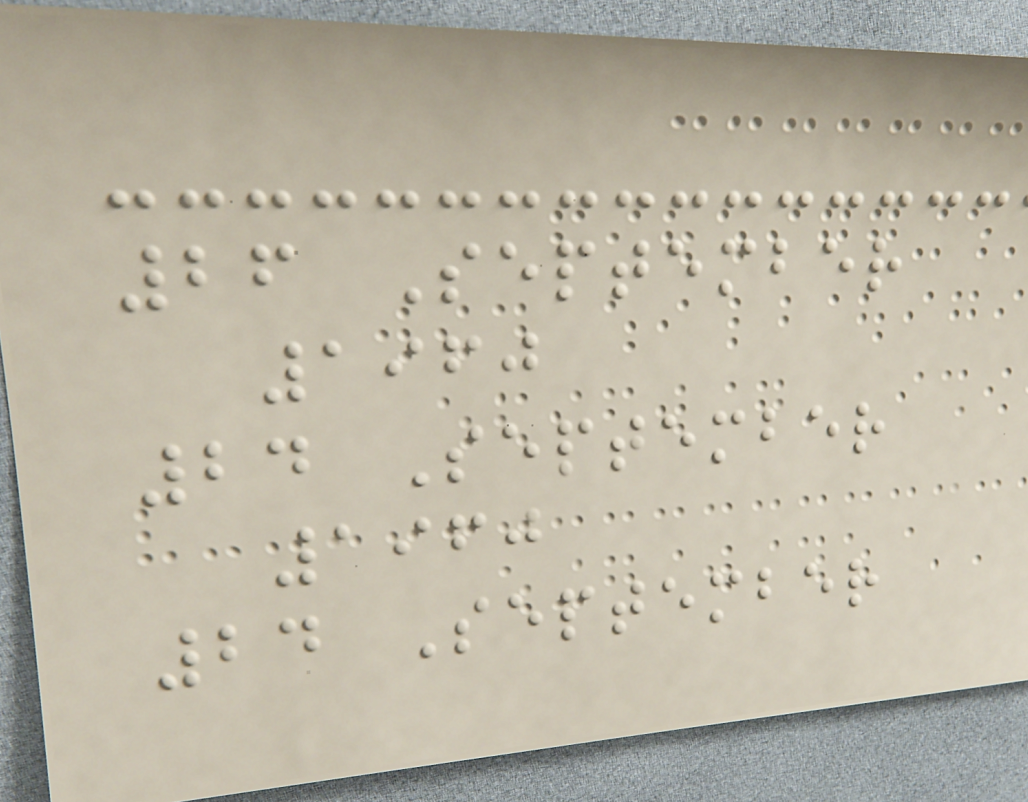26 September
1960
24 September
1960
24 September
